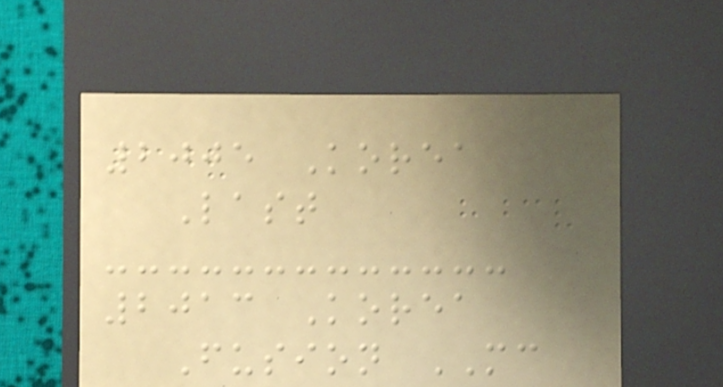2005 Korea
Last
2013 Korea
Fusion MC
